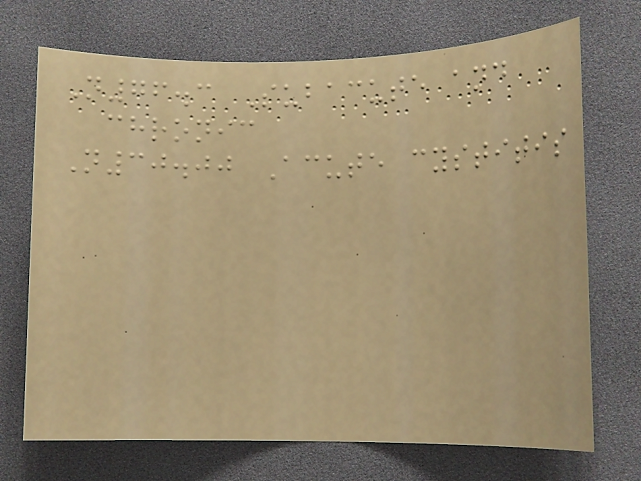N76.3 Subacute and
chronic
N30.00 Acute cystitis
